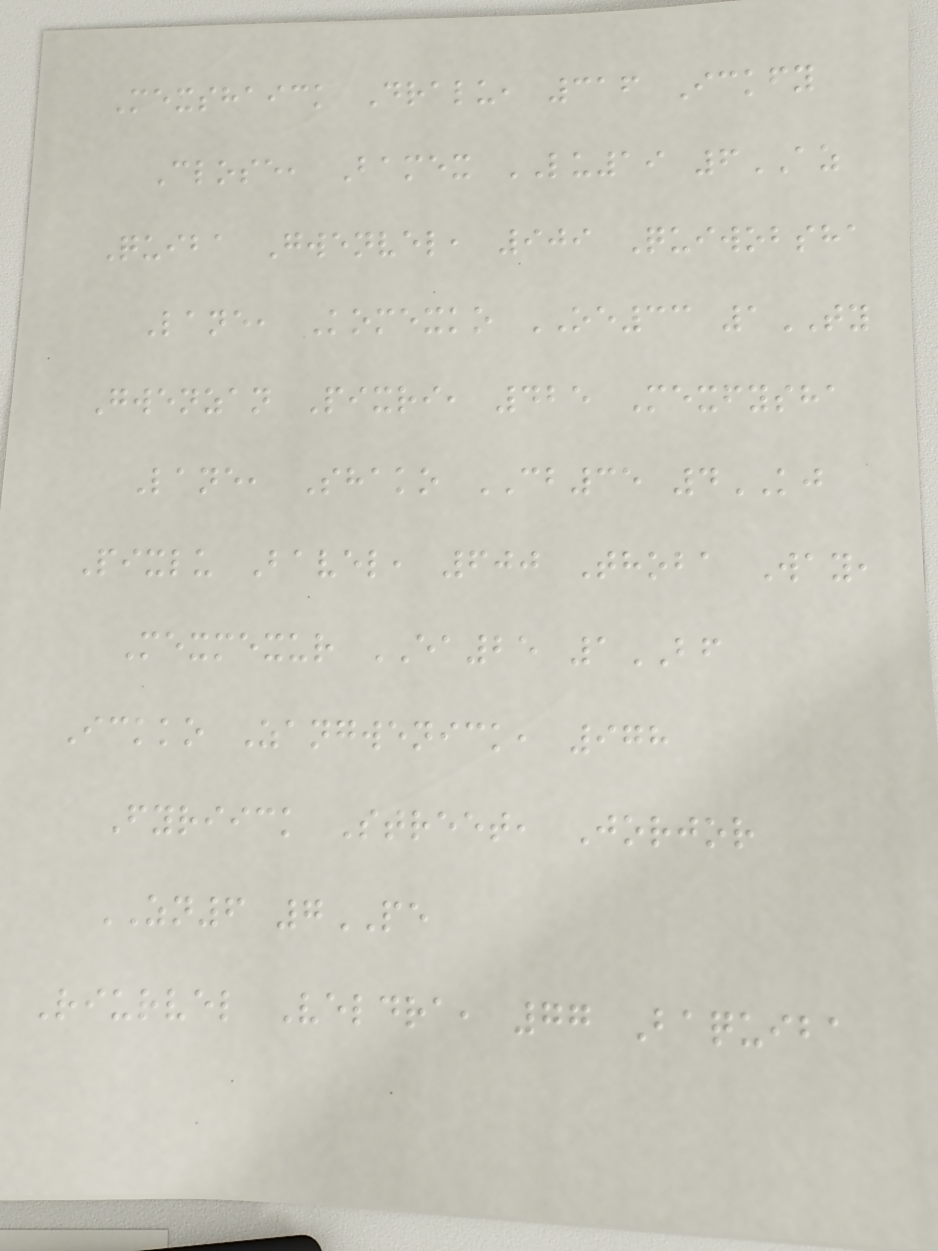Mexshaick Dralu, 316 Ickfy
Close, Bamex LU19 6AZ
Quiba Gwenvel, 909 Quiwobsha
Lane, Komexko OE33 1TY
Gwenzan Pixri, 425 Mexfysha
Lane, Shako CB35 4KJ
Pixlu Bavel, 600 Thoba Way,
Mexmexur EA25 1BF
Ickko Zangwenick, 978
Fyriick Street, Jorjor
ZN6 7PE
Riurvel Veldra, 77 Baquiba
